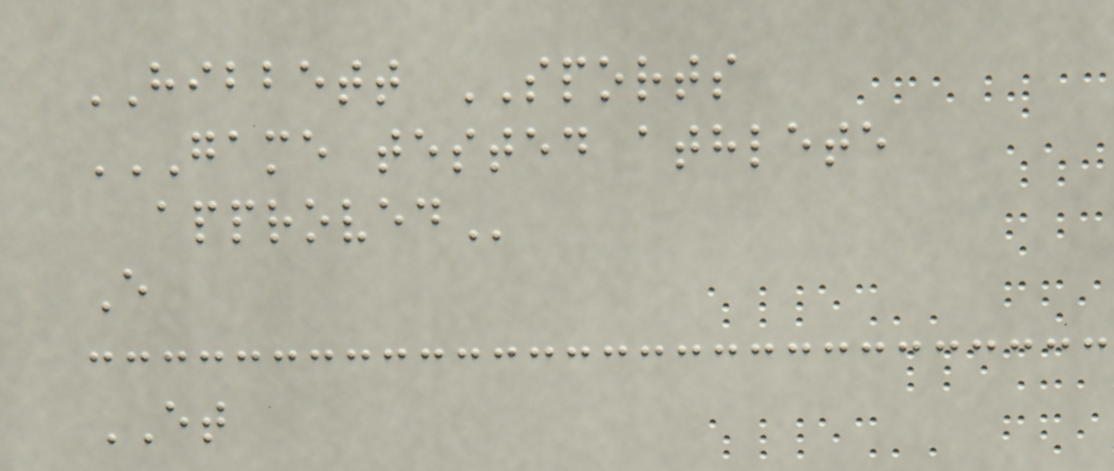HIBBETT SPORTS
GAME TESTED ATHLETE
APPROVED
E
ET
